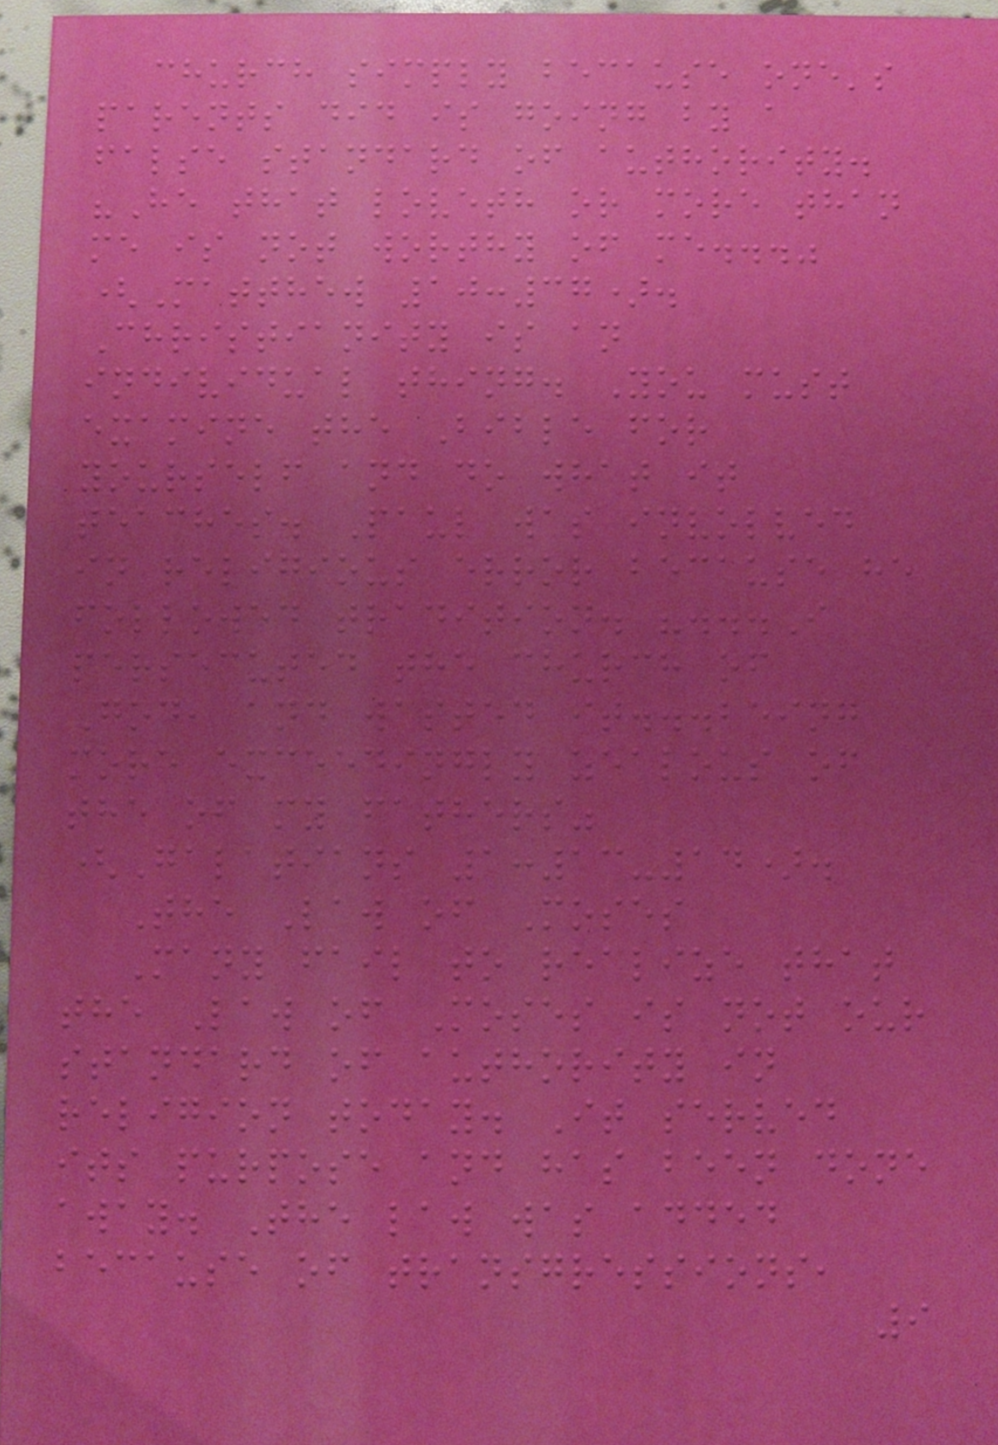church simply because one's
parents did is going by a
false standard of authority.
"He that loveth or more than
me is not worthy of me..."
(Matthew 10:37).
Christianity is an
individual thing. You must
examine the Bible for
yourself and do what it
teaches. Paul was involved
in religious error because he
followed tradition. "...I
persecuted the church of
God, and wasted it...being
more exceedingly zealous of
the of my fathers"
(Galatians 1:13-14).
The Law of Moses
Many fail to realize that
the Law of Moses is not our
standard of authority in
religion today. It served
its purpose and has been done
away. The law was added
because of transgressions,
9
